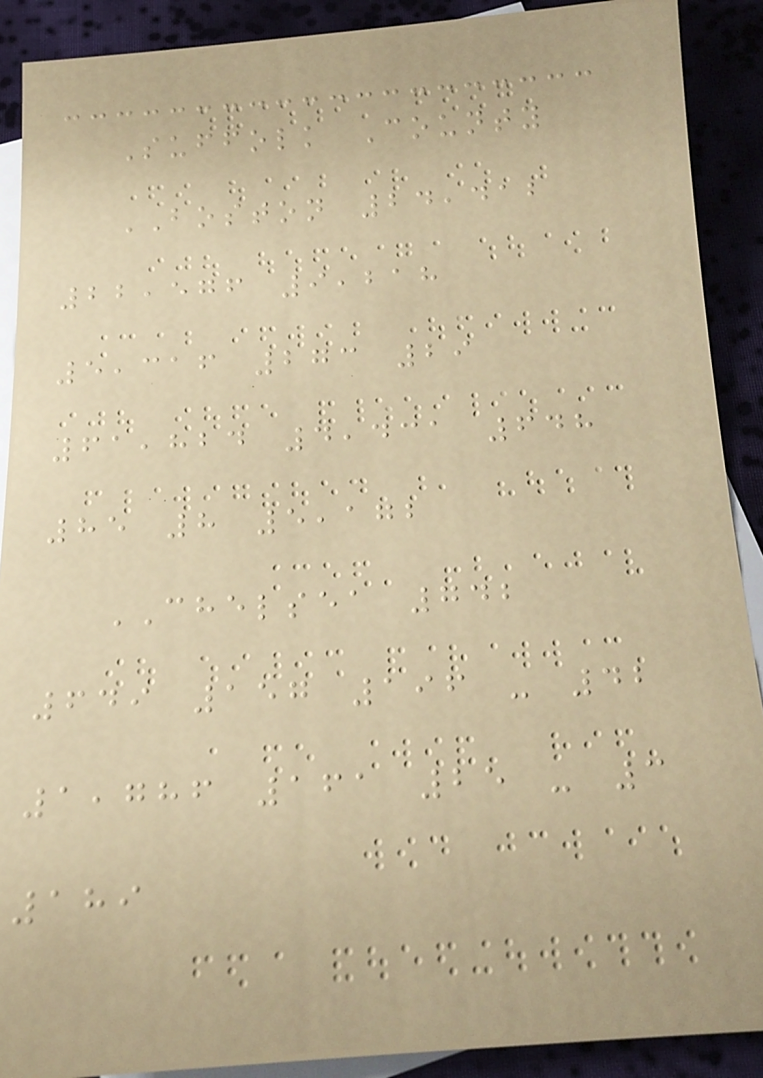Suffolk County
BOSTON 24,412
22,576 9,218
5,316 273 29
61,824 4,431 648
85 8 5,172
CHELSEA 742
649 157 196 - 42
1,786 161 25 - 3
189
